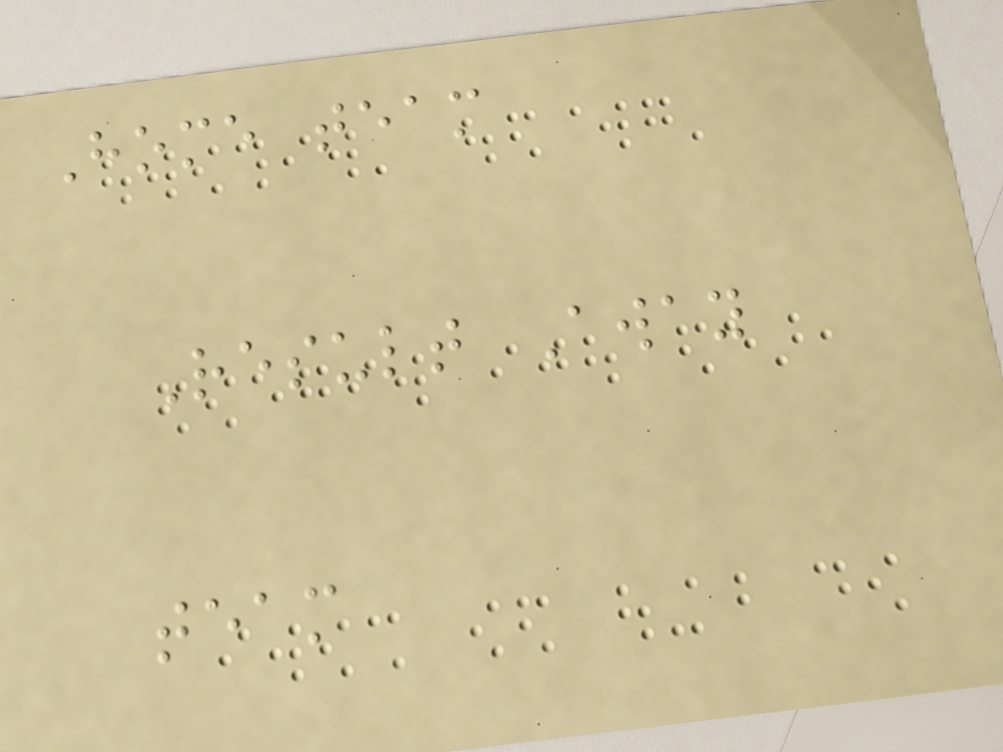Home team
Result Away
team
